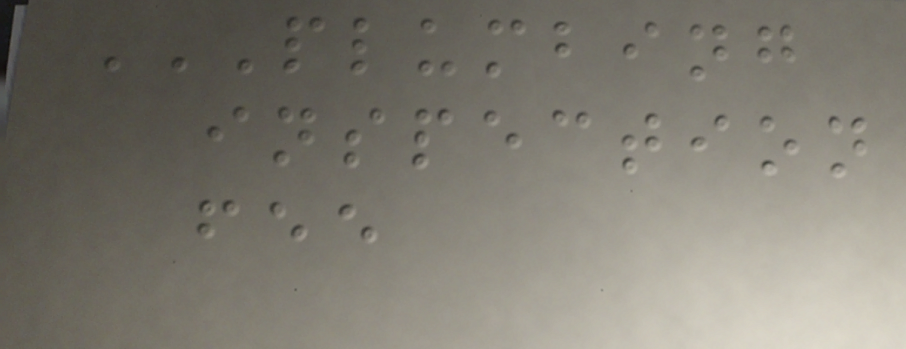PLUMBING
INSPECTION
FEE
